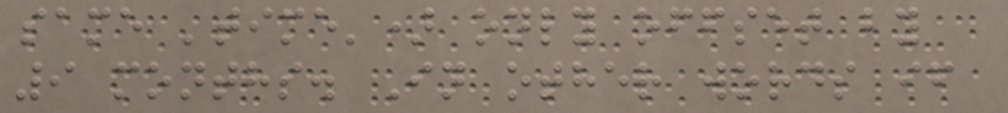same 'time') only offset by
9 months. In other words if
